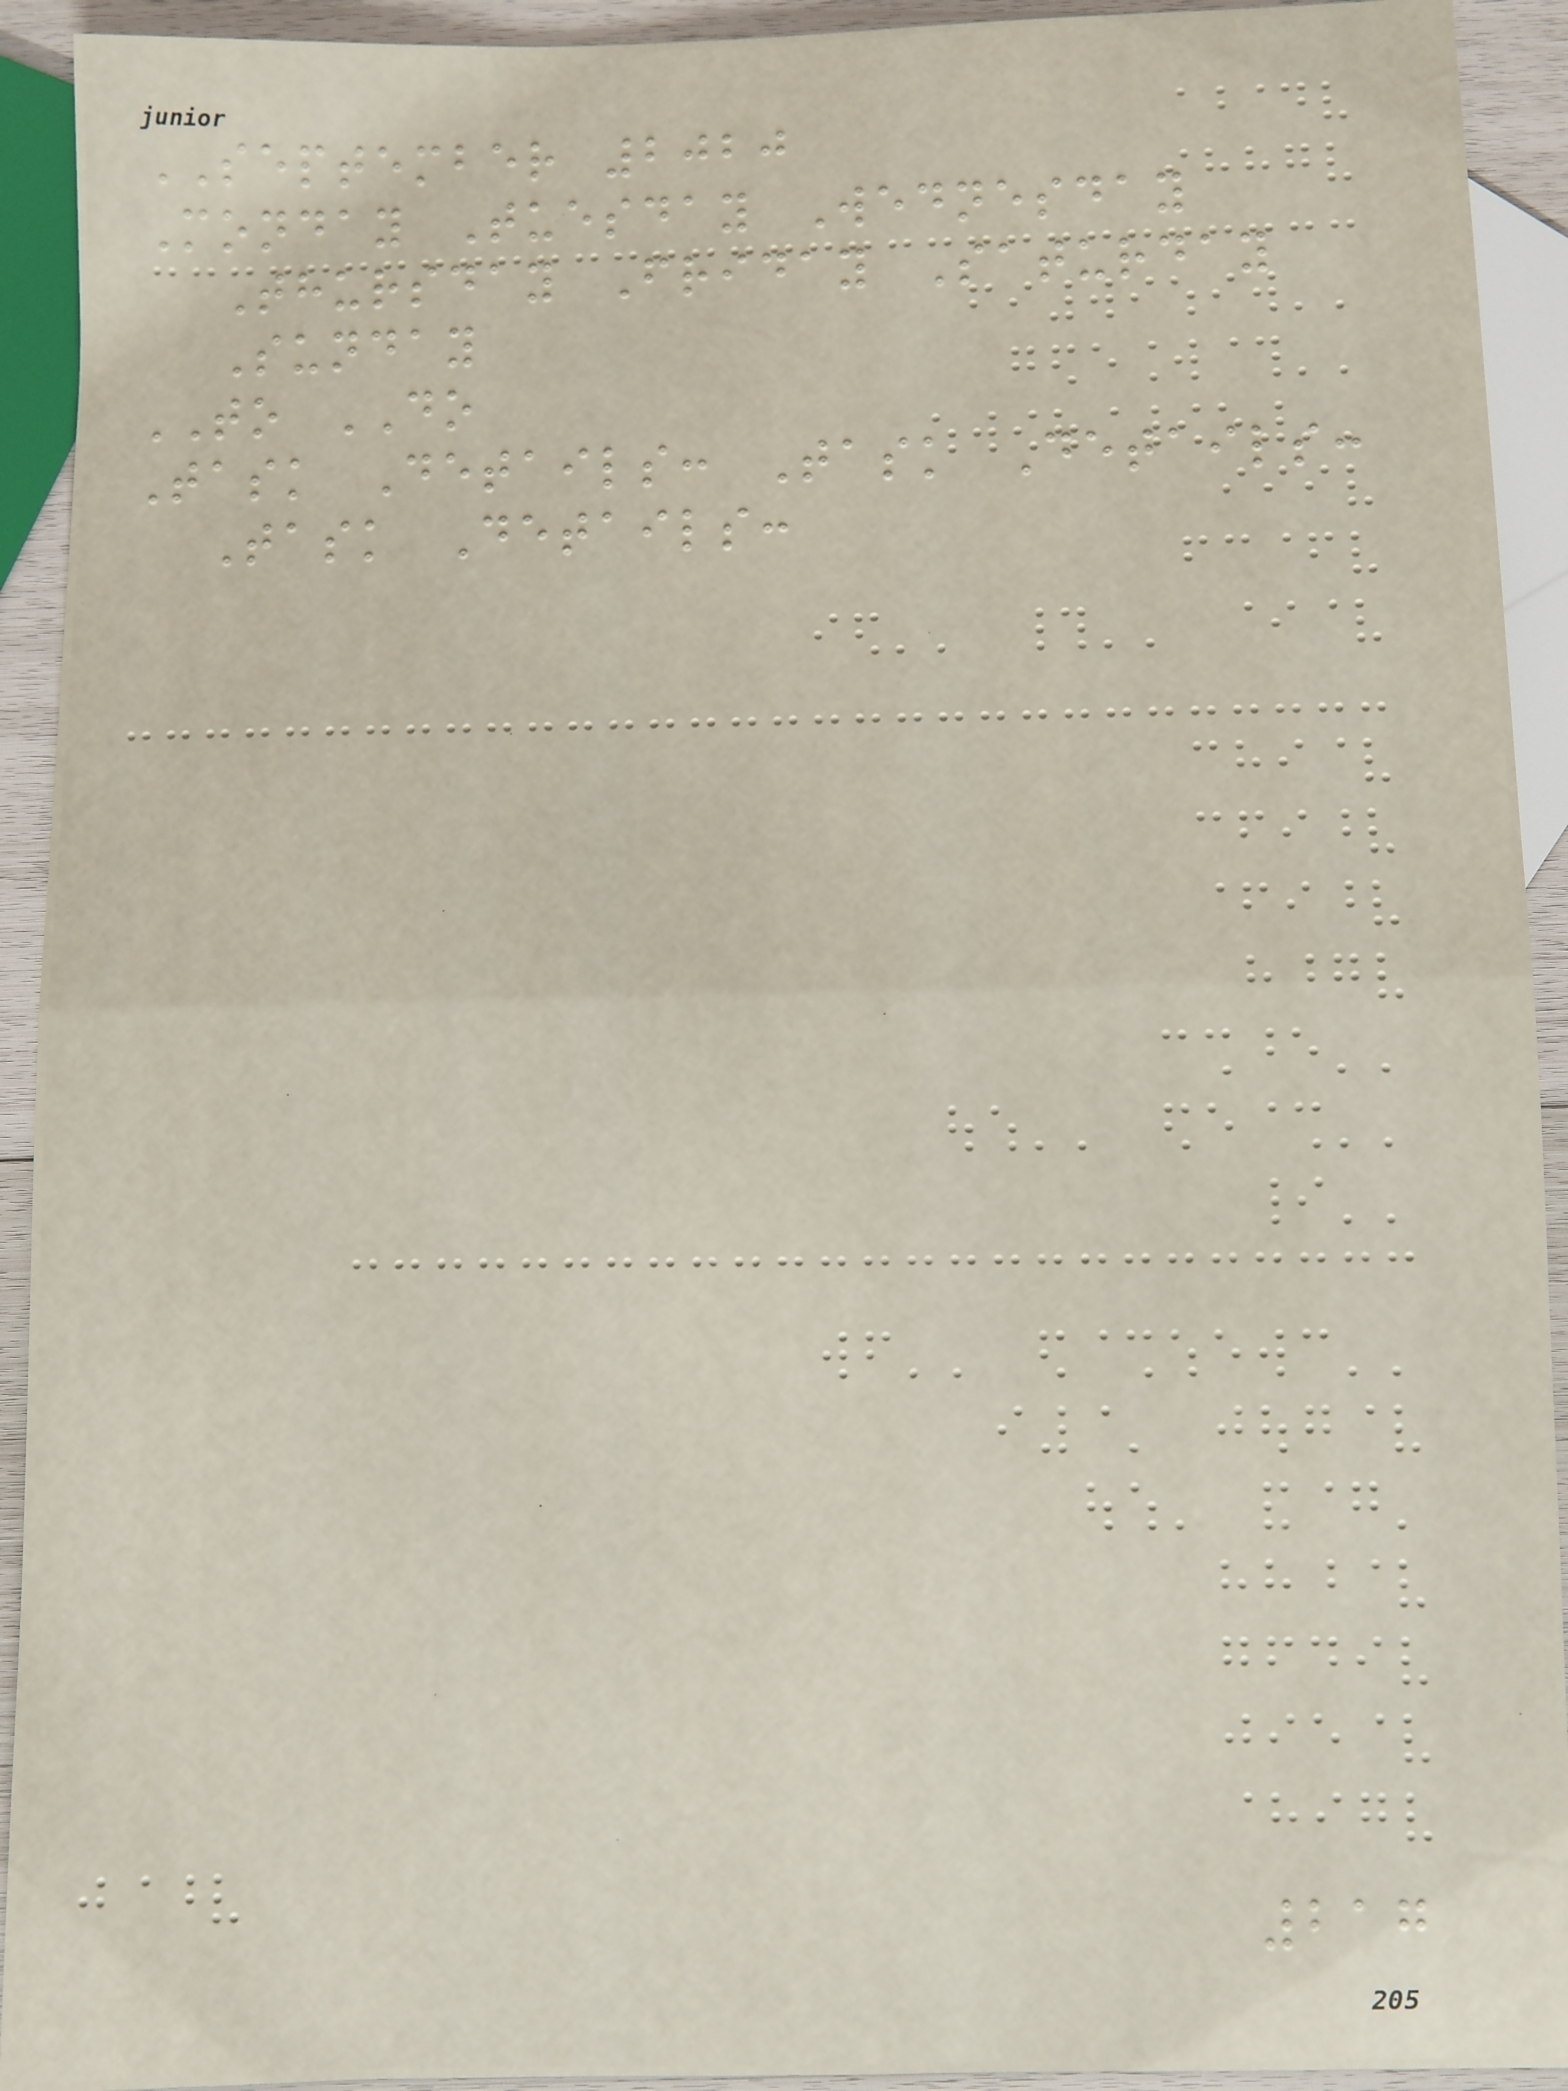SEPTEMBER 2020
Monday Tuesday Wednesday
Thursday Friday Saturday
Sunday
TO DO
Task Details: Task Details:
Task Details:
217
